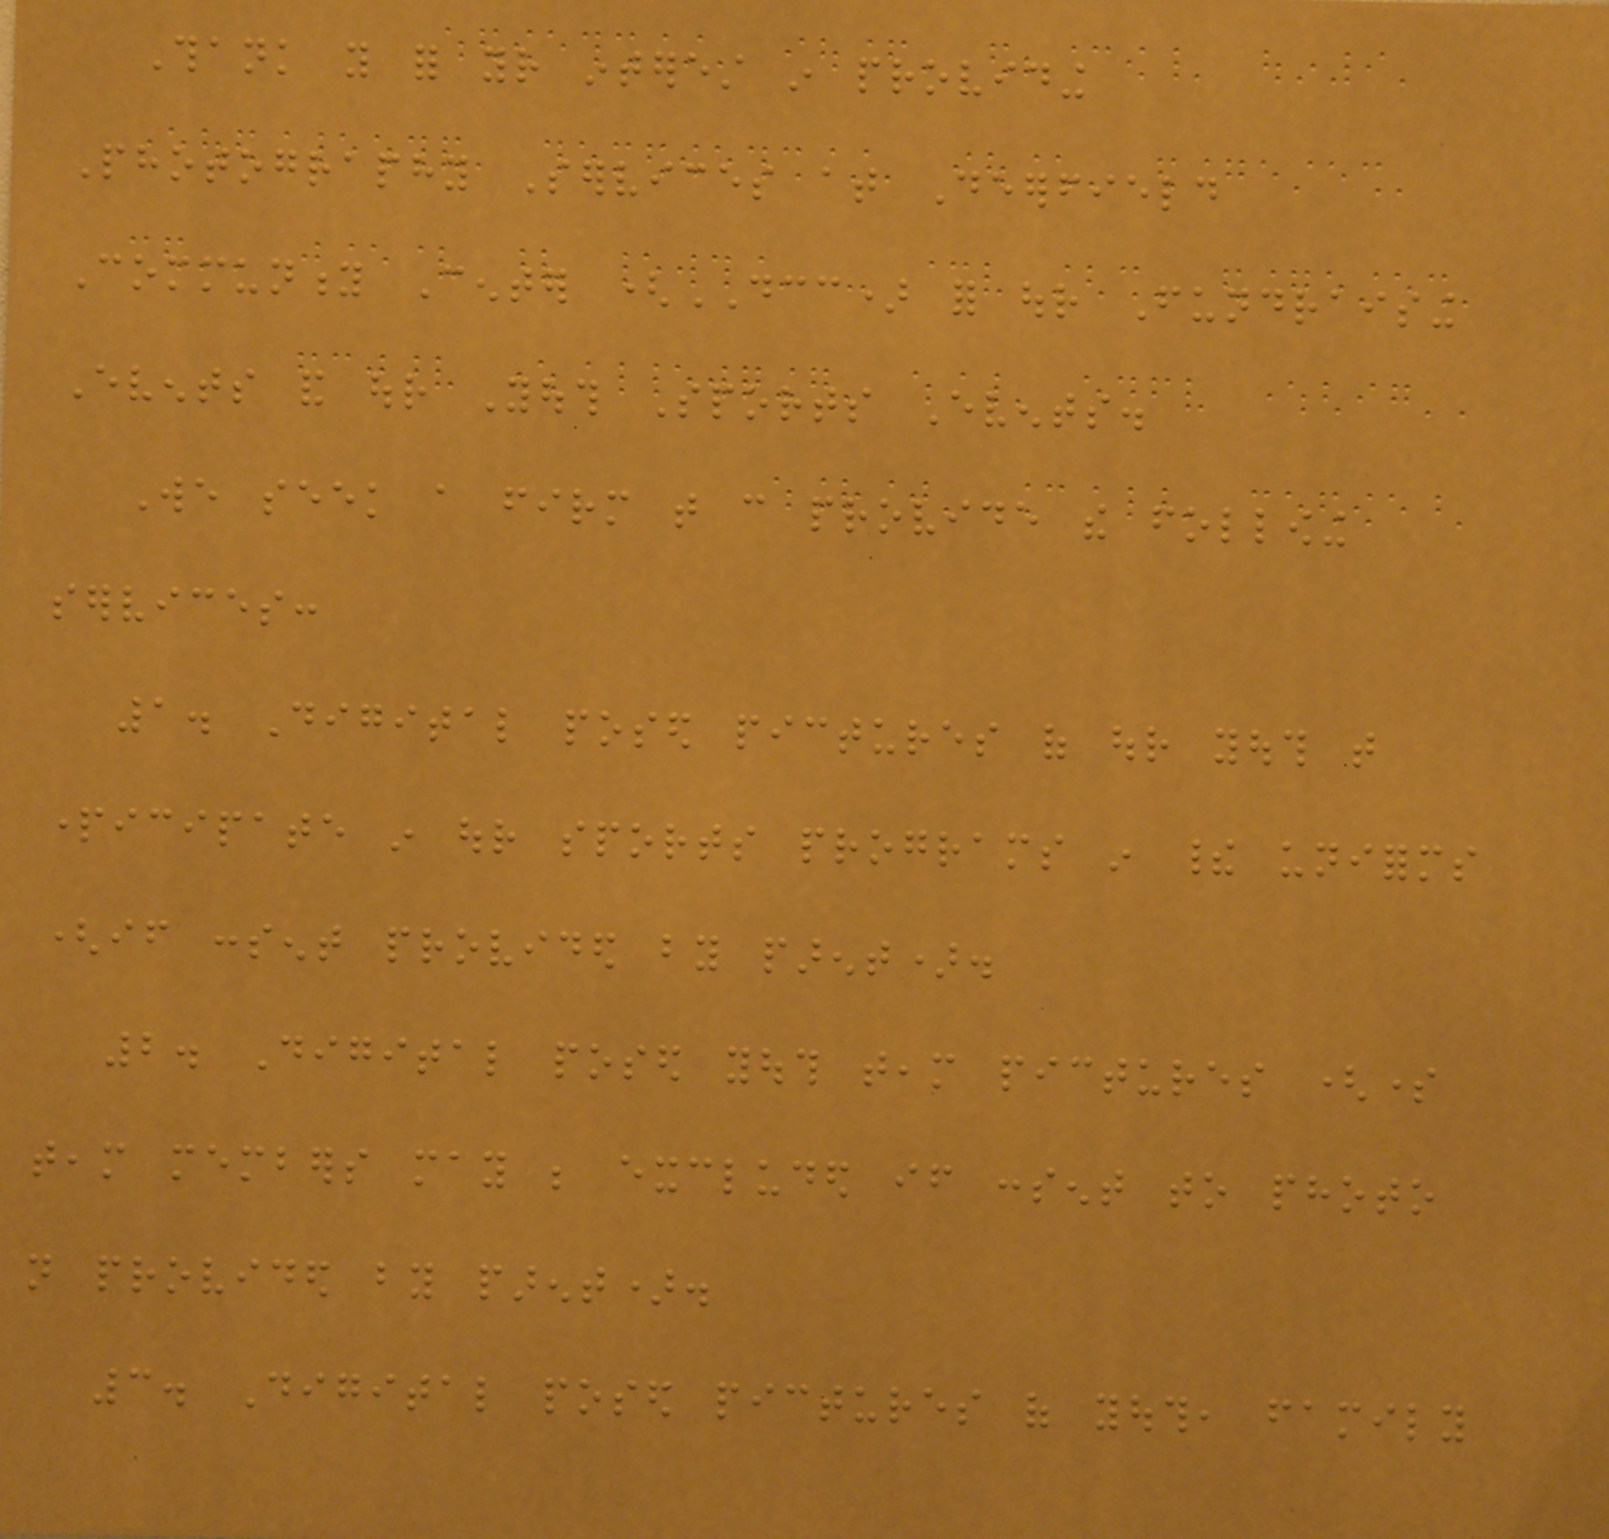Thank you for your interest in providing
Photography Services at Deerfield
Community Center (DCC) for our Fundraising
Events and our Youth Sports Events.
We seek a firm that can provide the following
services:
1. Digital posed pictures of our youth that
participate in our sports programs in their uniforms
(if consent provided by parent).
2. Digital posed youth team pictures (some
team members may be excluded if consent to photo
not provided by parent).
3. Digital posed pictures of youth, family
